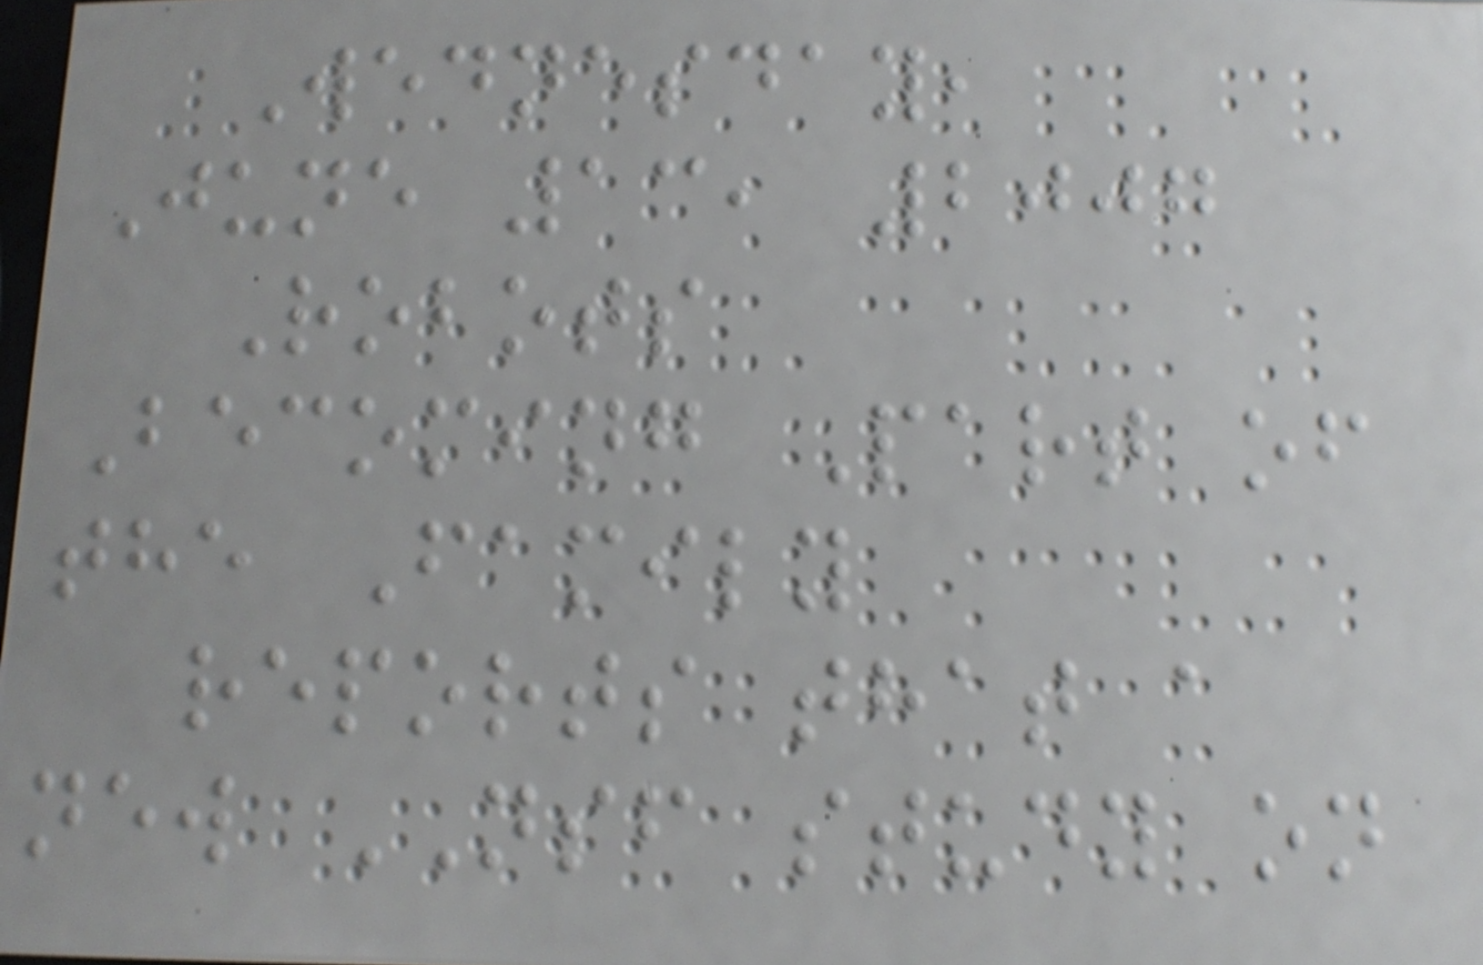Wednesday,
June 13, 2007
Robots
Becoming Part of
the Family
reports that a
new NSF study on
